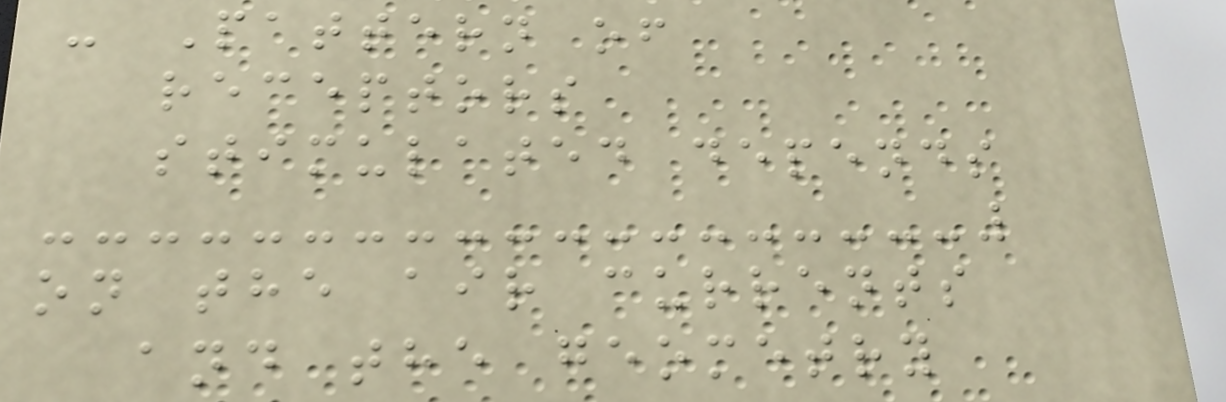- Pattern of
receptors
stimulated depends
on the air currents
and the geometry
